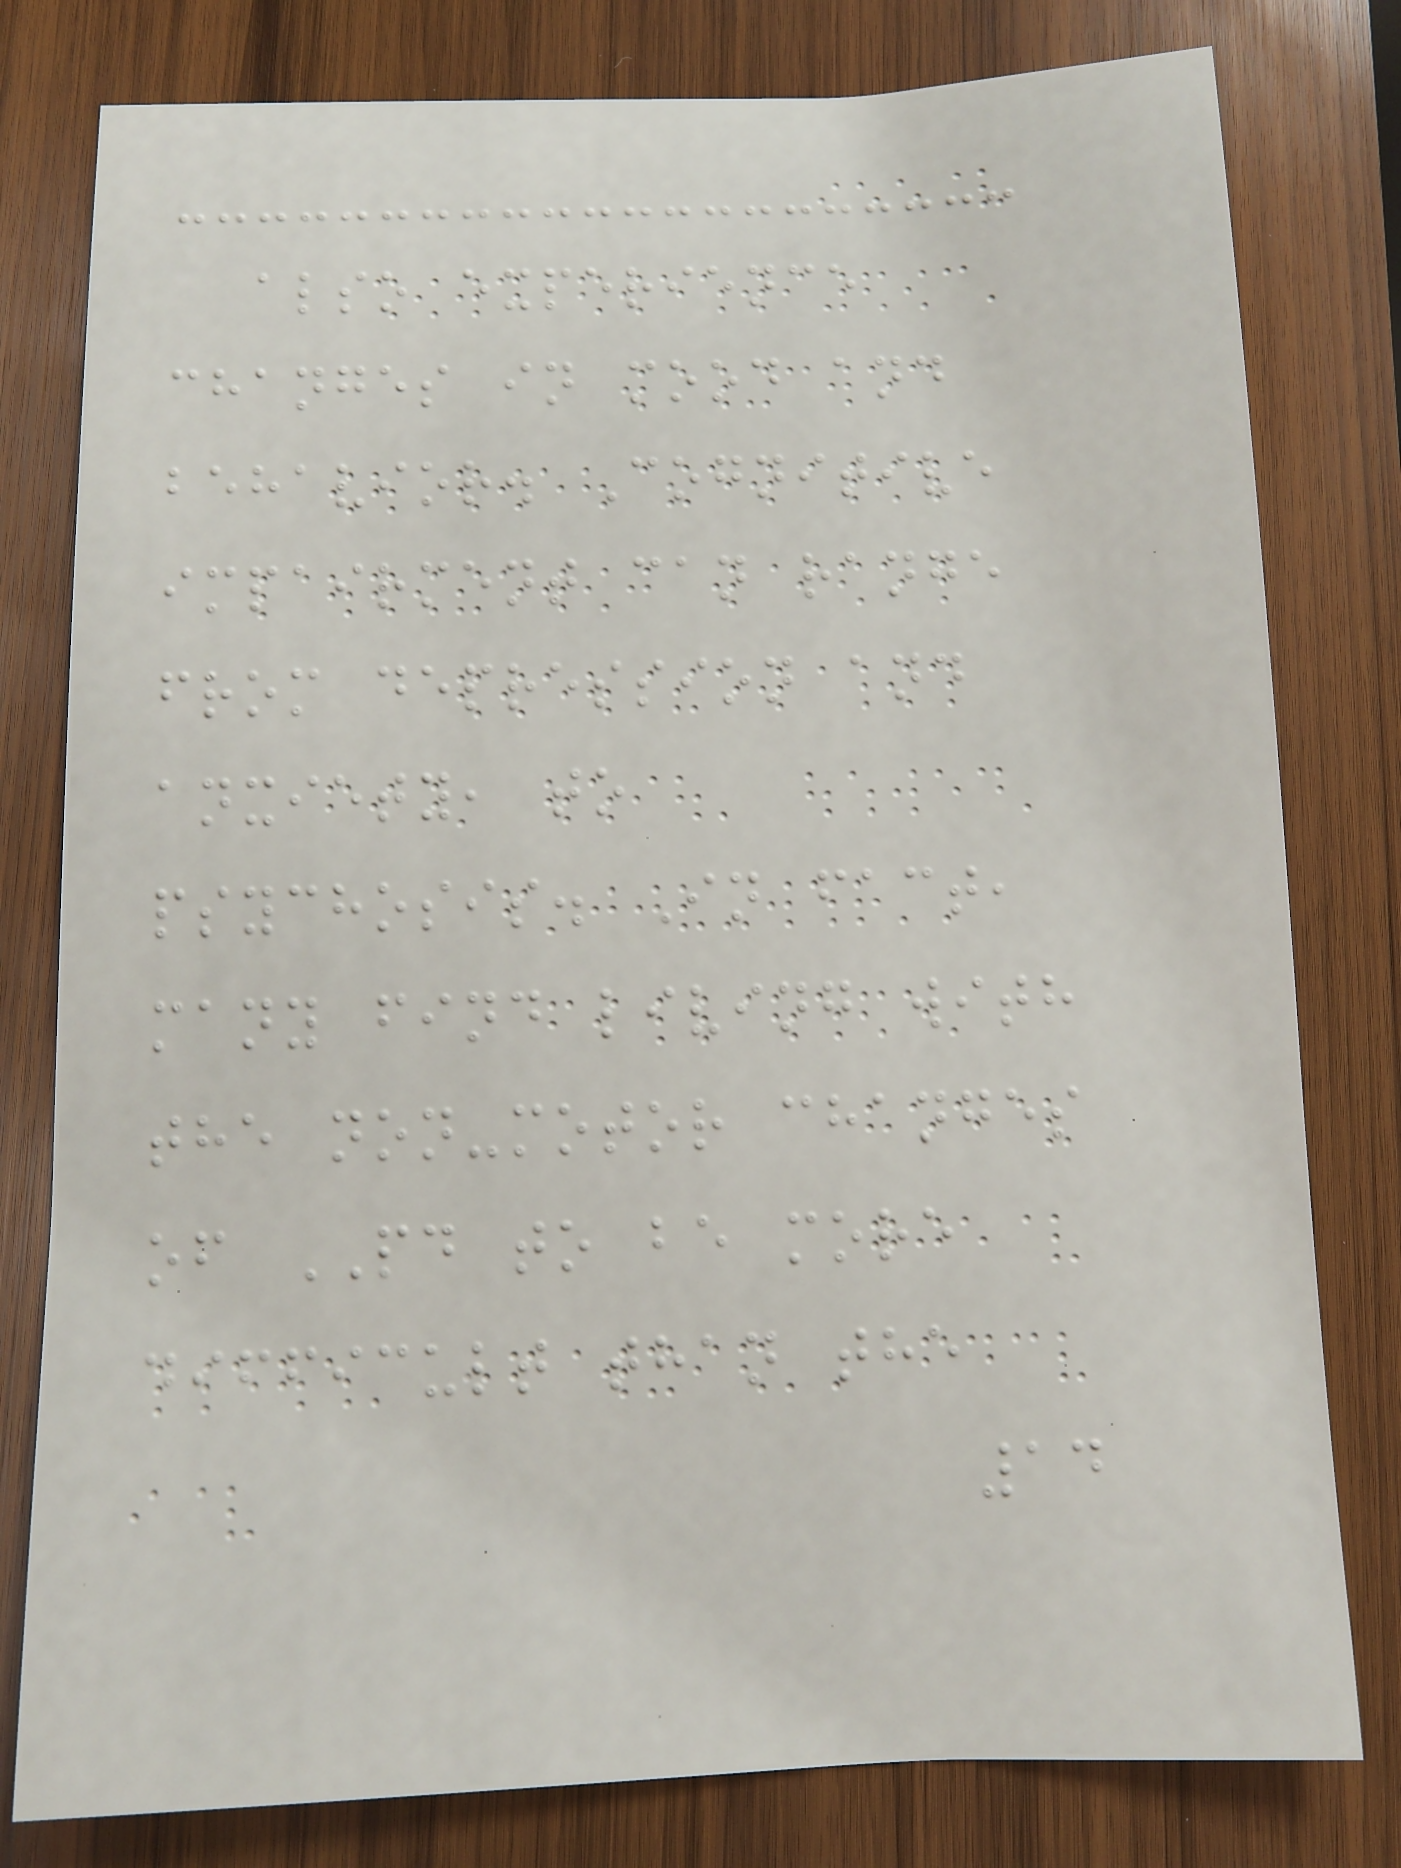also experience
changes in mood and
behavior. Cognitive
impairment can range
from depression and
anxiety, to
psychosis. In fact,
many find living with
the non-motor changes
of PD to be more
difficult than the
14
